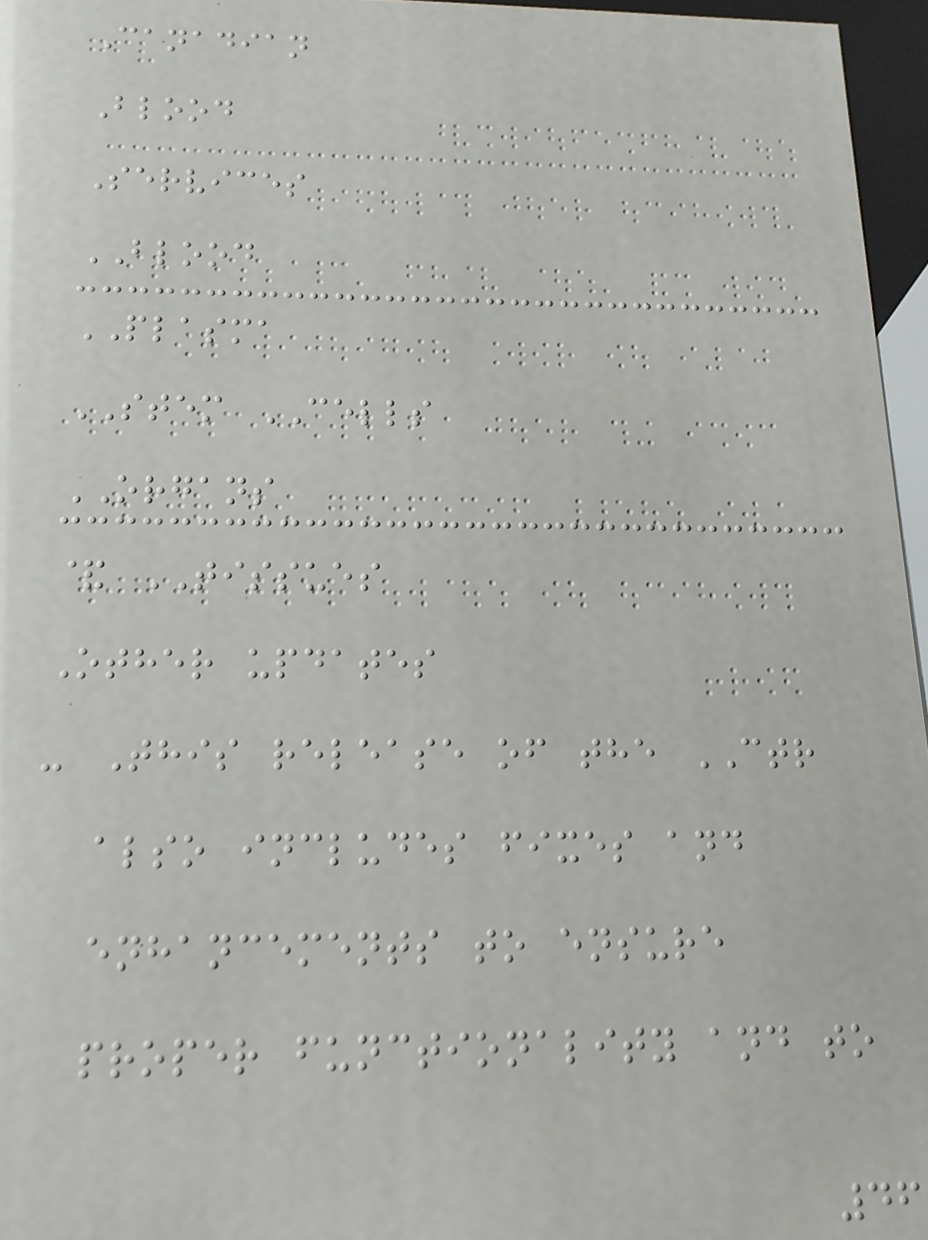Canadian
Blood
Services
BLOOD
PLASMA
STEM CELLS
ORGANS
& TISSUES
Other updates
- This release of the CTR
also includes fixes and
enhancements to ensure
proper functionality and to
46
